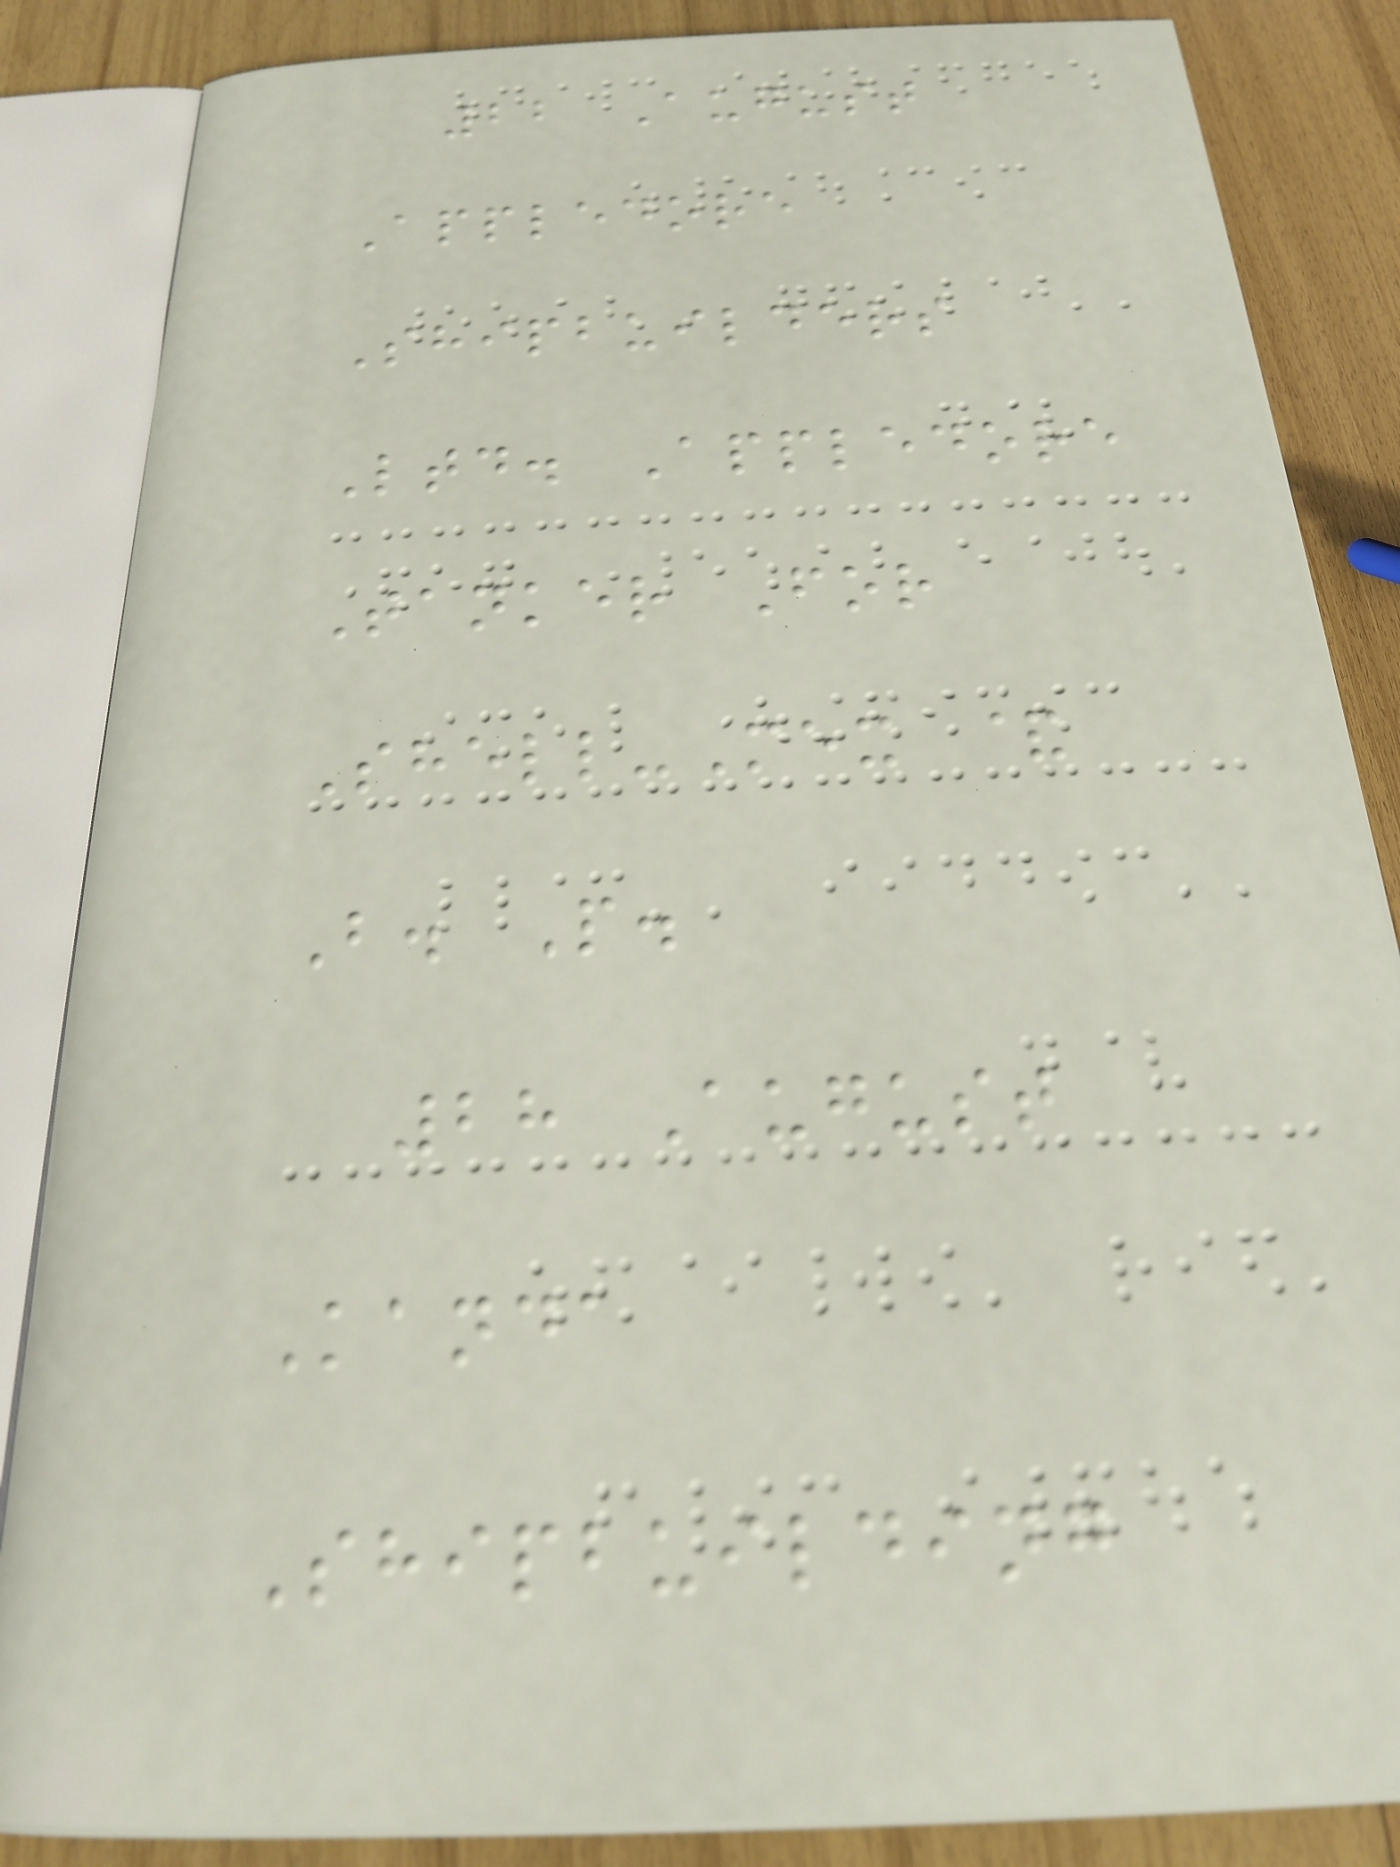22 August
Appledore
Shipbuilders
Ltd. Appledore
Tanker For
Shell-Mex &
B. P.
28 August
Kanda
Shipbuilding
